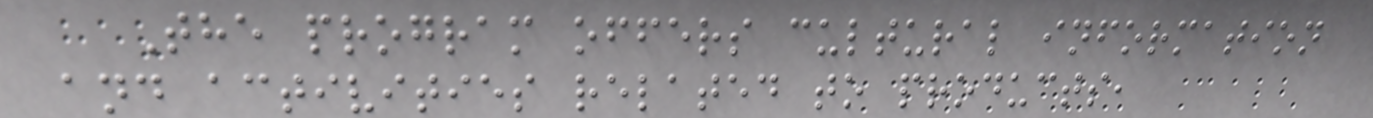The program offers cultural information
and activities related to products,
